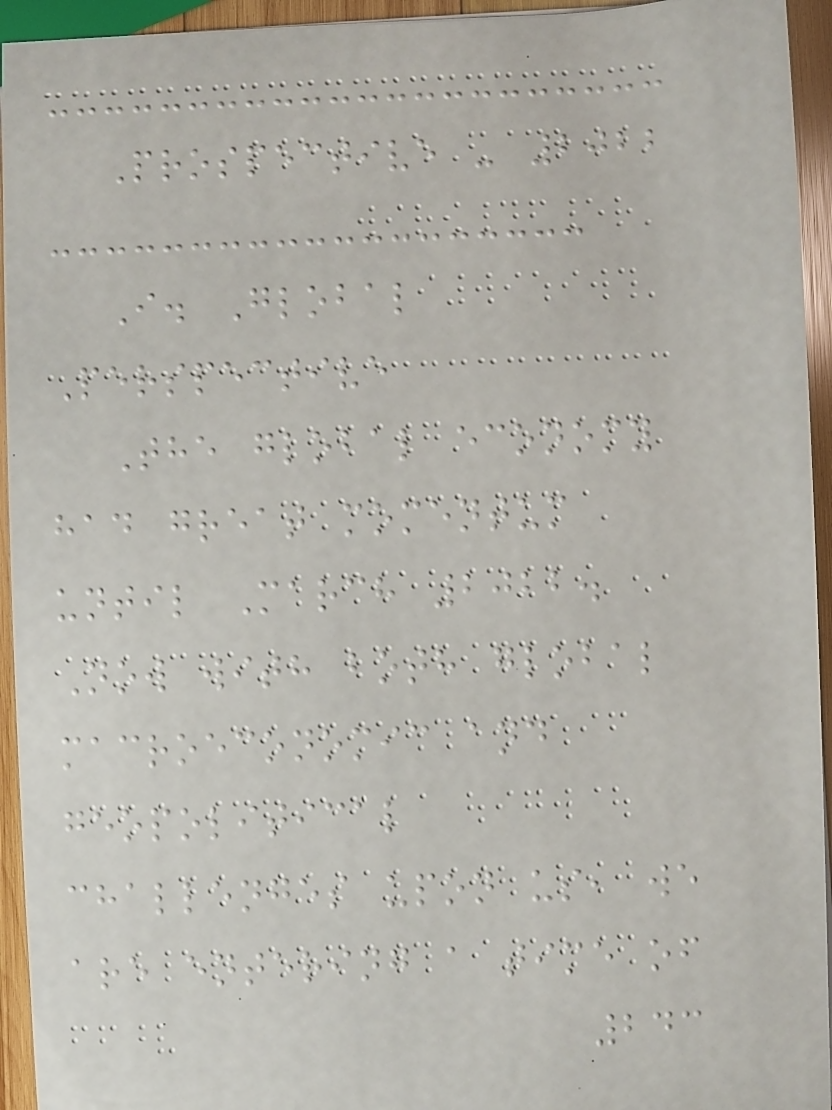Prospective - 2022
I. Global
Perspective
The global economy
had great momentum
until March 2022.
Now with both global
macroeconomic and
geopolitical
challenges upon us, we
are entering a time of
243
